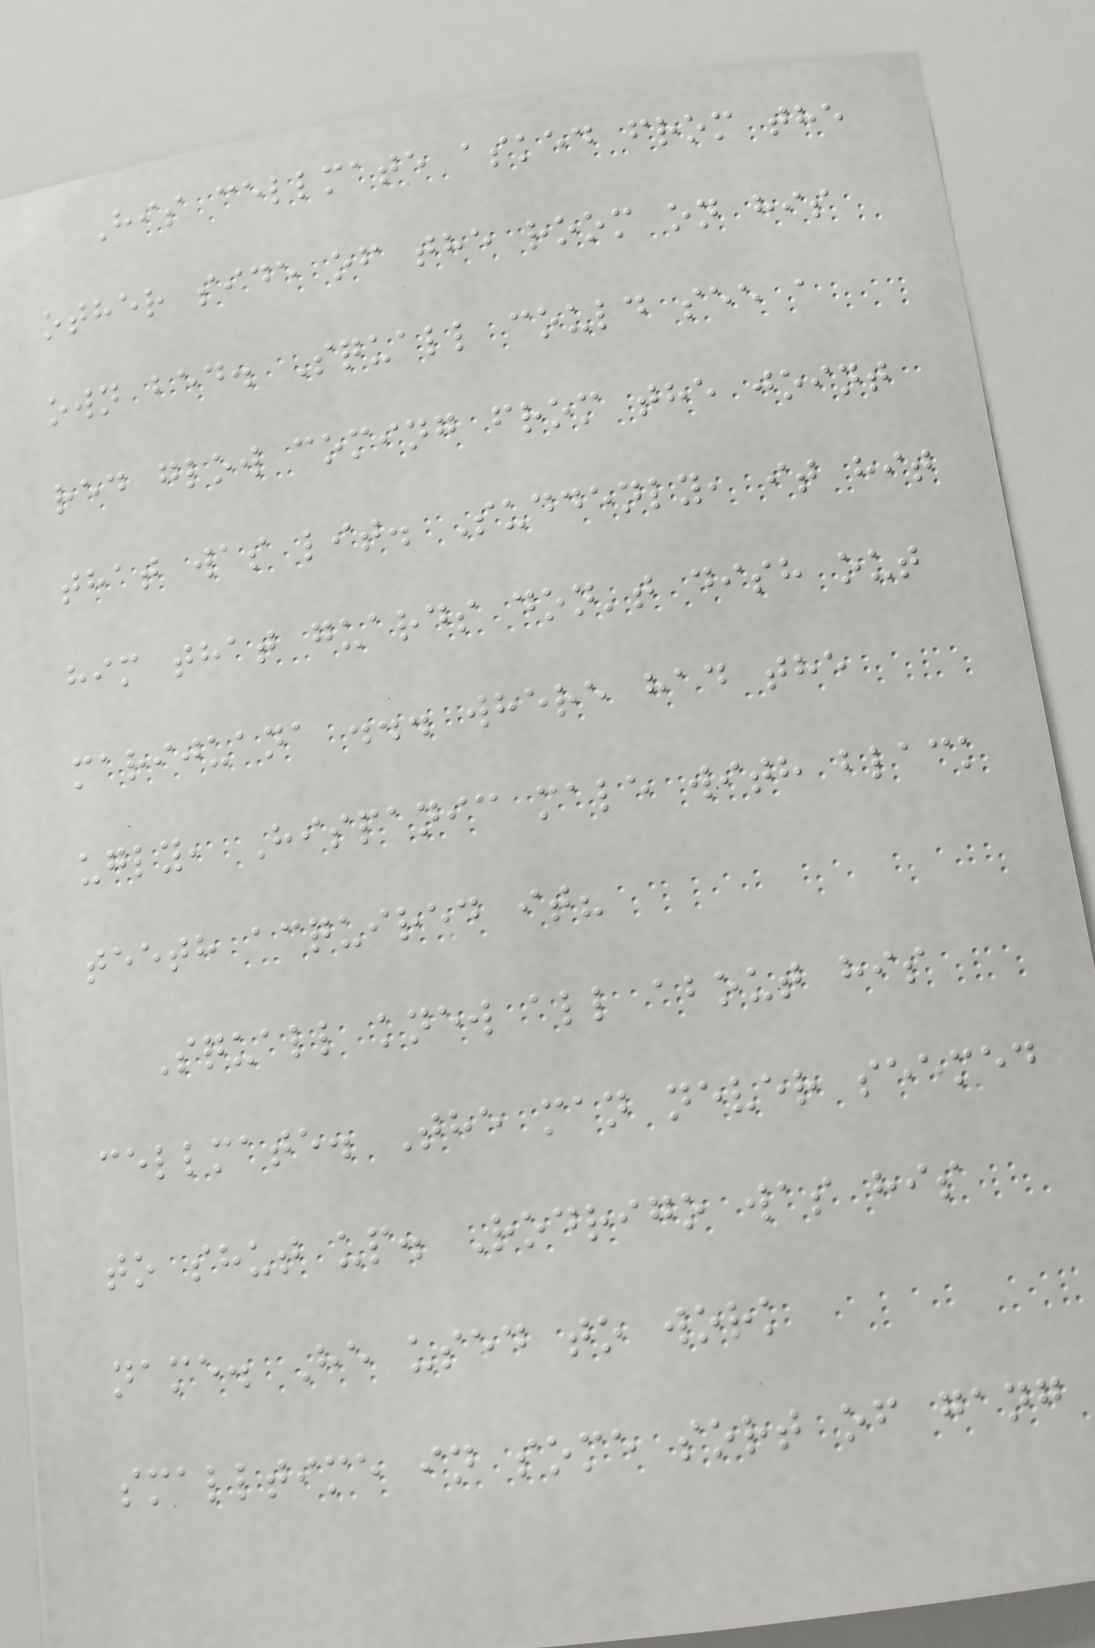His cellmate asked from the
other side of the room on his
own bed. Squall could see a
red glow coming from the joint
that was lit. Suddenly, it hit
him that guards don't dish out
marijuana ... where had the
ugly, Hispanic male with black
teeth acquired it?
Squall knew all about his
cellmate. The man never seemed
to shut up. Rodrigo was his
name. He used to work
smalltime in some sort of gang
